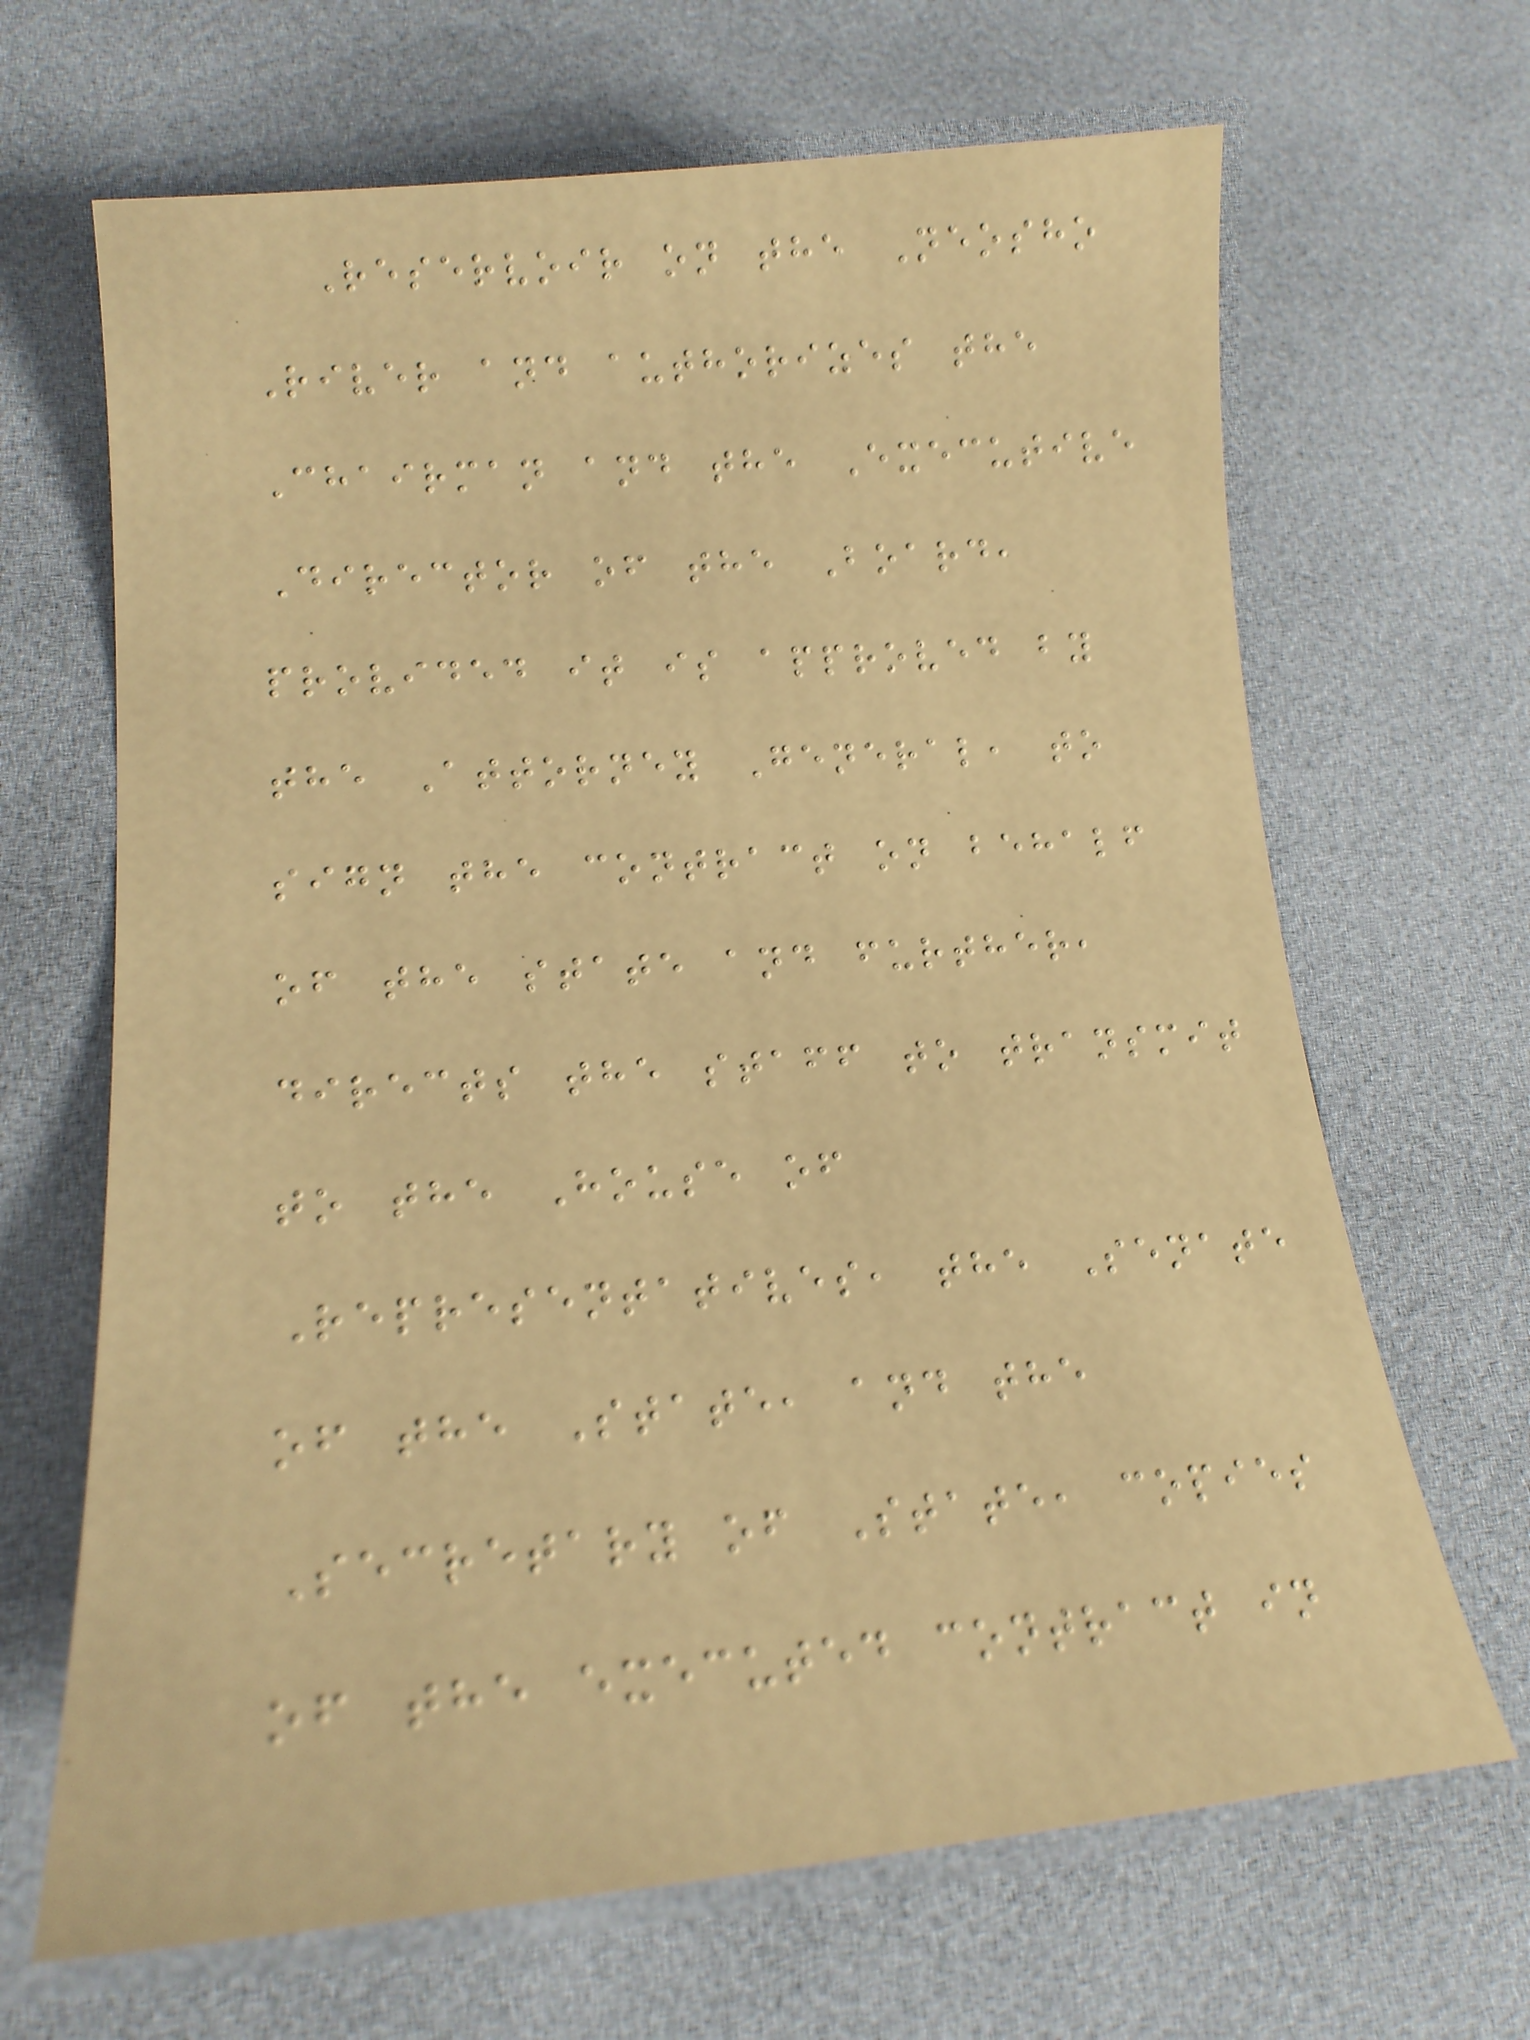Reservoir on the Neosho
River and authorizes the
Chairman and the Executive
Director of the Board,
provided it is approved by
the Attorney General, to
sign the contract on behalf
of the state and further,
directs the staff to transmit
to the House of
Representatives, the Senate
of the State, and the
Secretary of State, copies
of the executed contract in
